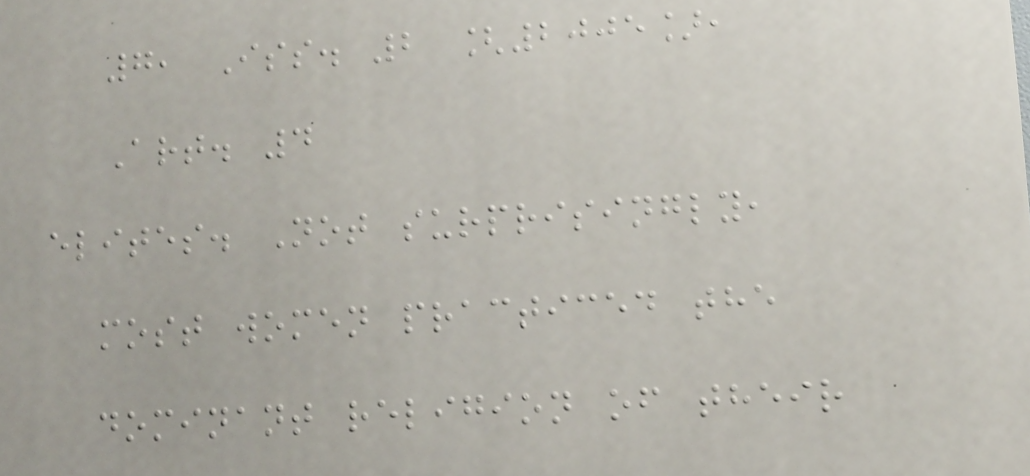7, Iss. 2 [2005],
Art. 4
elites. Not surprisingly,
most women practiced the
dominant religion of their
